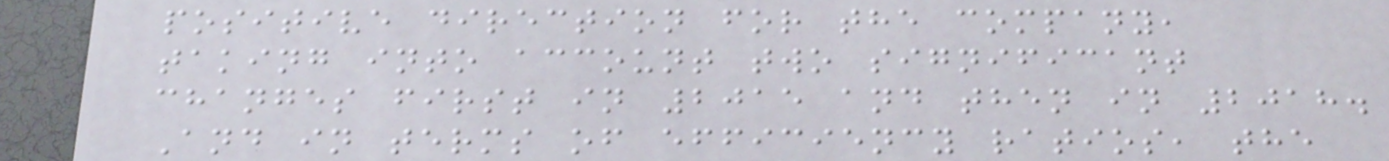positive direction for the company,
taking into account two significant
changes first in 2015 and then in 2018.
And in terms of efficiency ratios, the
